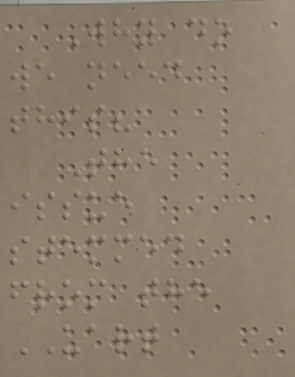Why do
we need
this?
The
issue
stemmed
from the
UART
